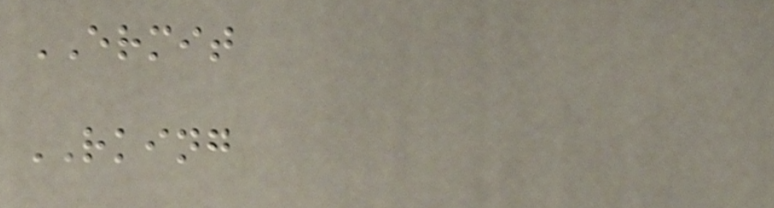ERMIT
RKING
